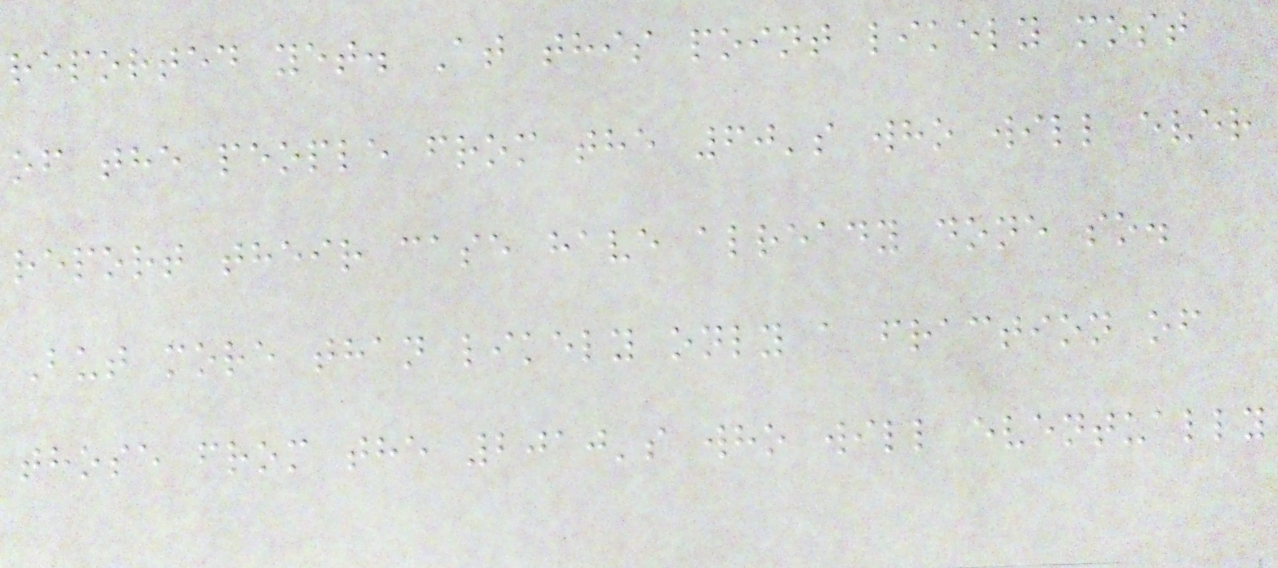reported yet. At this point likely most
of the people from the 60's who will ever
report their case have already done so.
But more than likely only a fraction of
those from the 2010's who will eventually
